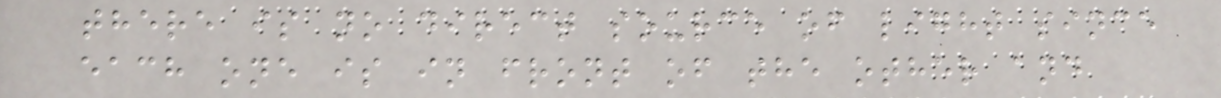there is no direct source of light since
each one is in front of the other and
